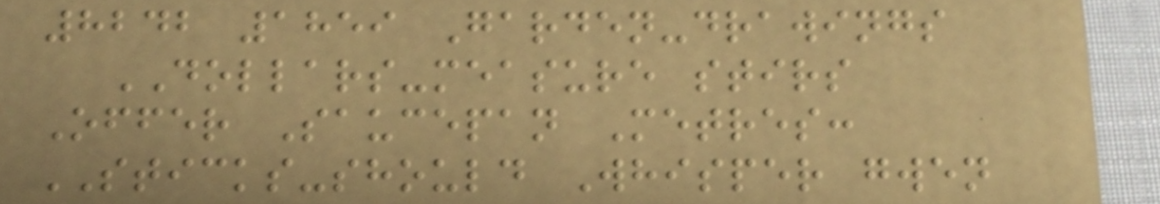8242 1859 Garden-drawings
DOLLARS-measure stirs
Offer Saucepan Metres:
STICKS-should Whisper gwen
